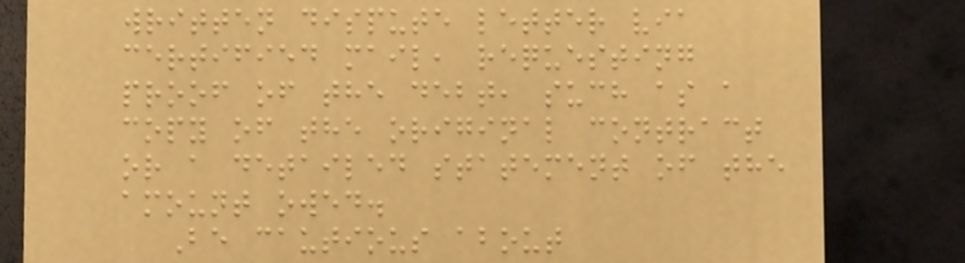written dispute letter via
certified mail, requesting
proof of the debt, such as a
copy of the original contract
or a detailed statement of the
amount owed.
Be cautious about
